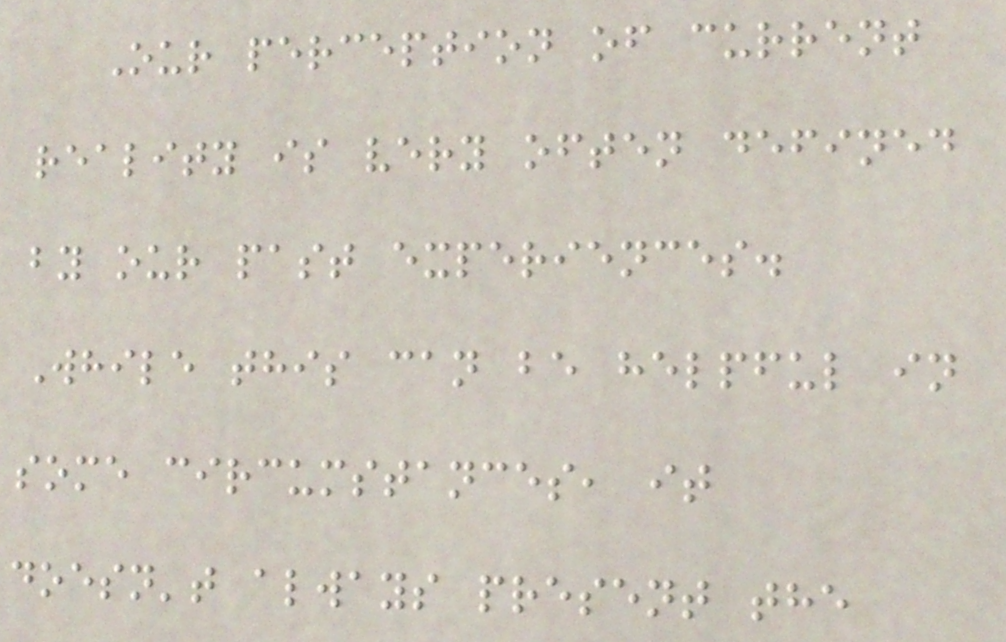Our perception of current
reality is very often defined
by our past experiences.
While this can be helpful in
some circumstances, it
doesn't always present the
